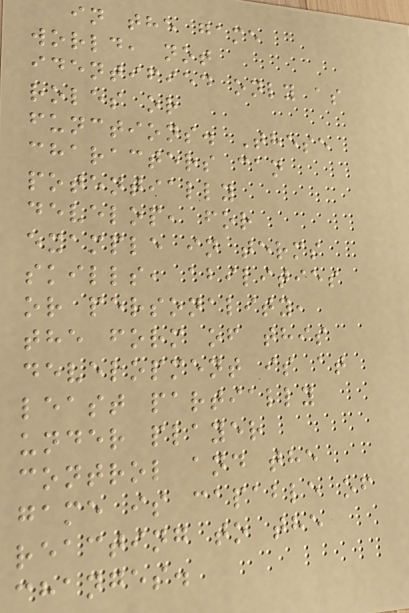in the game
world, not
identified only as
roles or
functions. These
characters can
potentially
develop, for
example in terms
skills, abilities
or personality,
the form of this
development is at
least partially
under player
control and the
game is capable of
reacting to the
changes.
